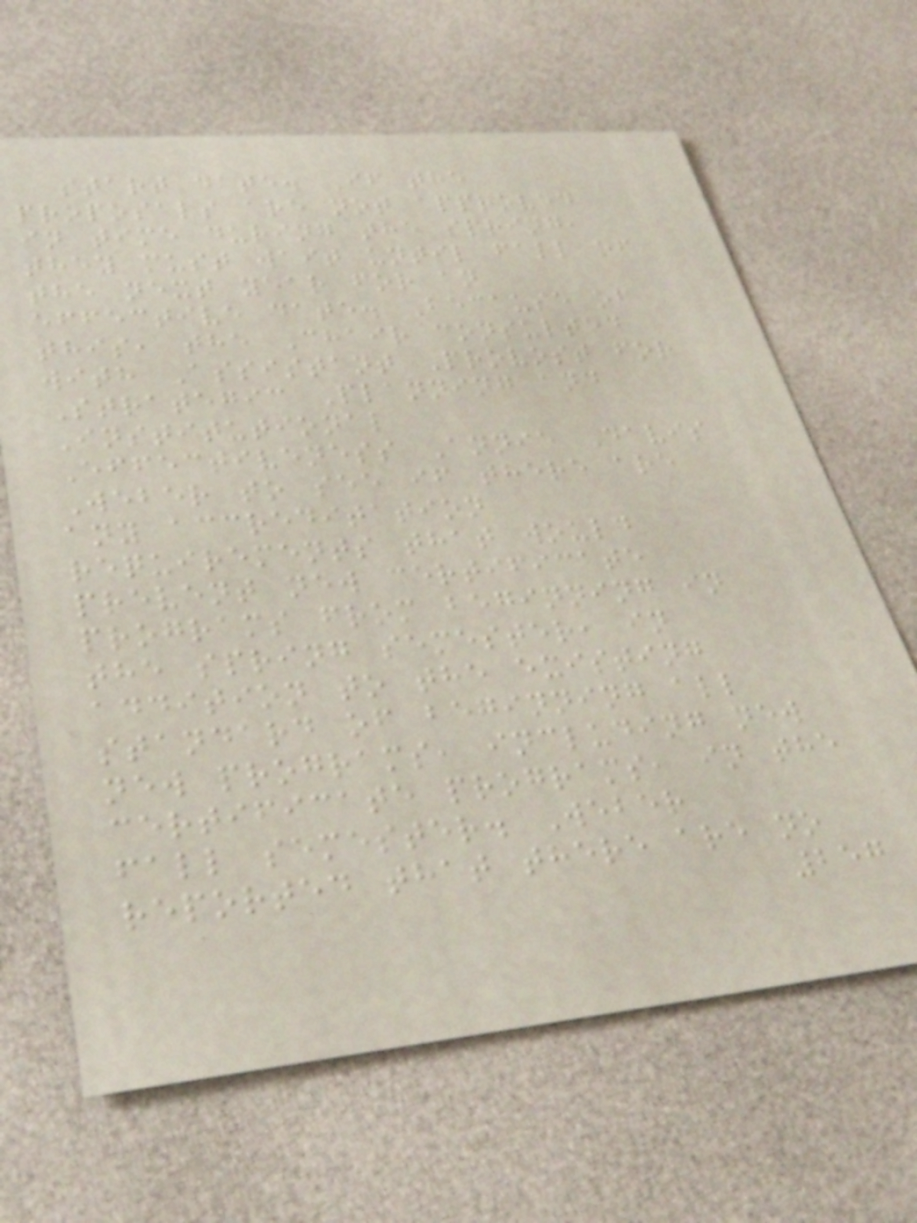start date. If the
proposals are not approved
in time during the spring,
they must wait until fall of
the next year for an
effective date. Because of
this, the Chair consulted
with Assistant Provost for
Strategic Planning and
Institutional
Effectiveness Annie Davis
Weber to see if there are
any accreditation
requirements that would
prevent new certificate
programs from beginning in
the spring semester, in
addition to the existing
standard of beginning all
new programs, including new
certificate programs, in the
fall semester. Weber
reported that there are no
257
